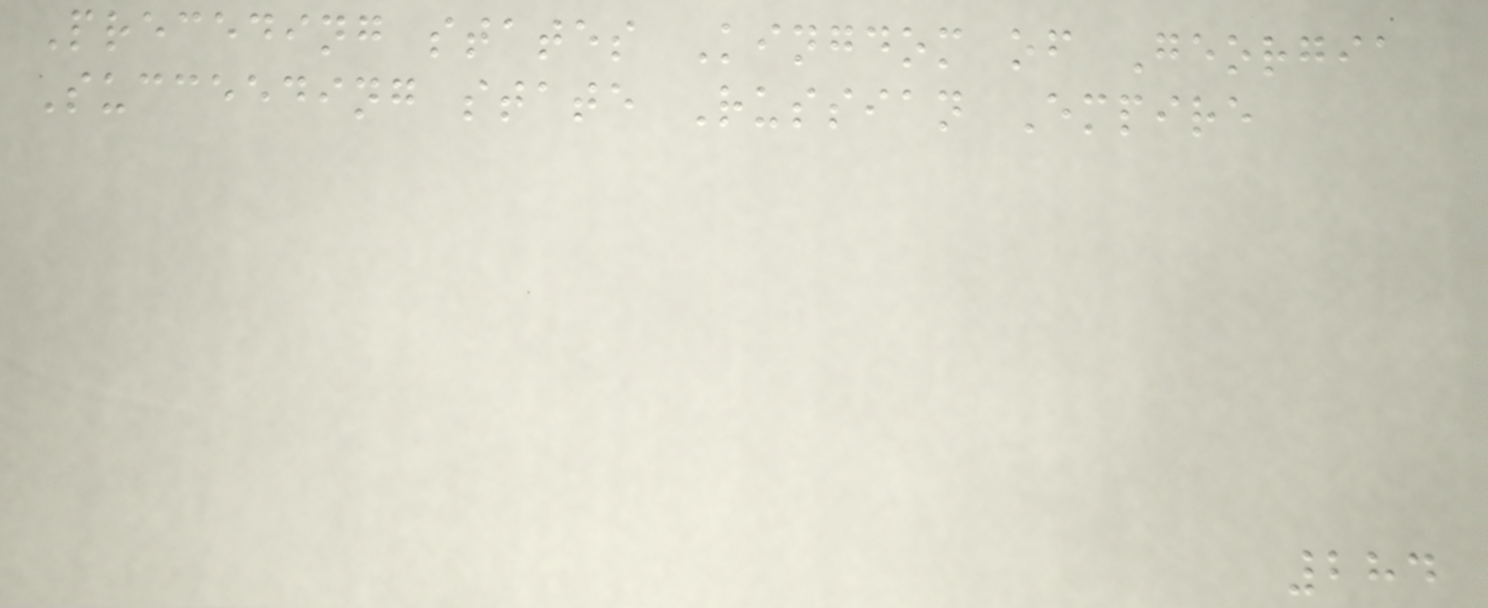Preceding states Kingdom of Georgia
Succeeding state Russian Empire
284
